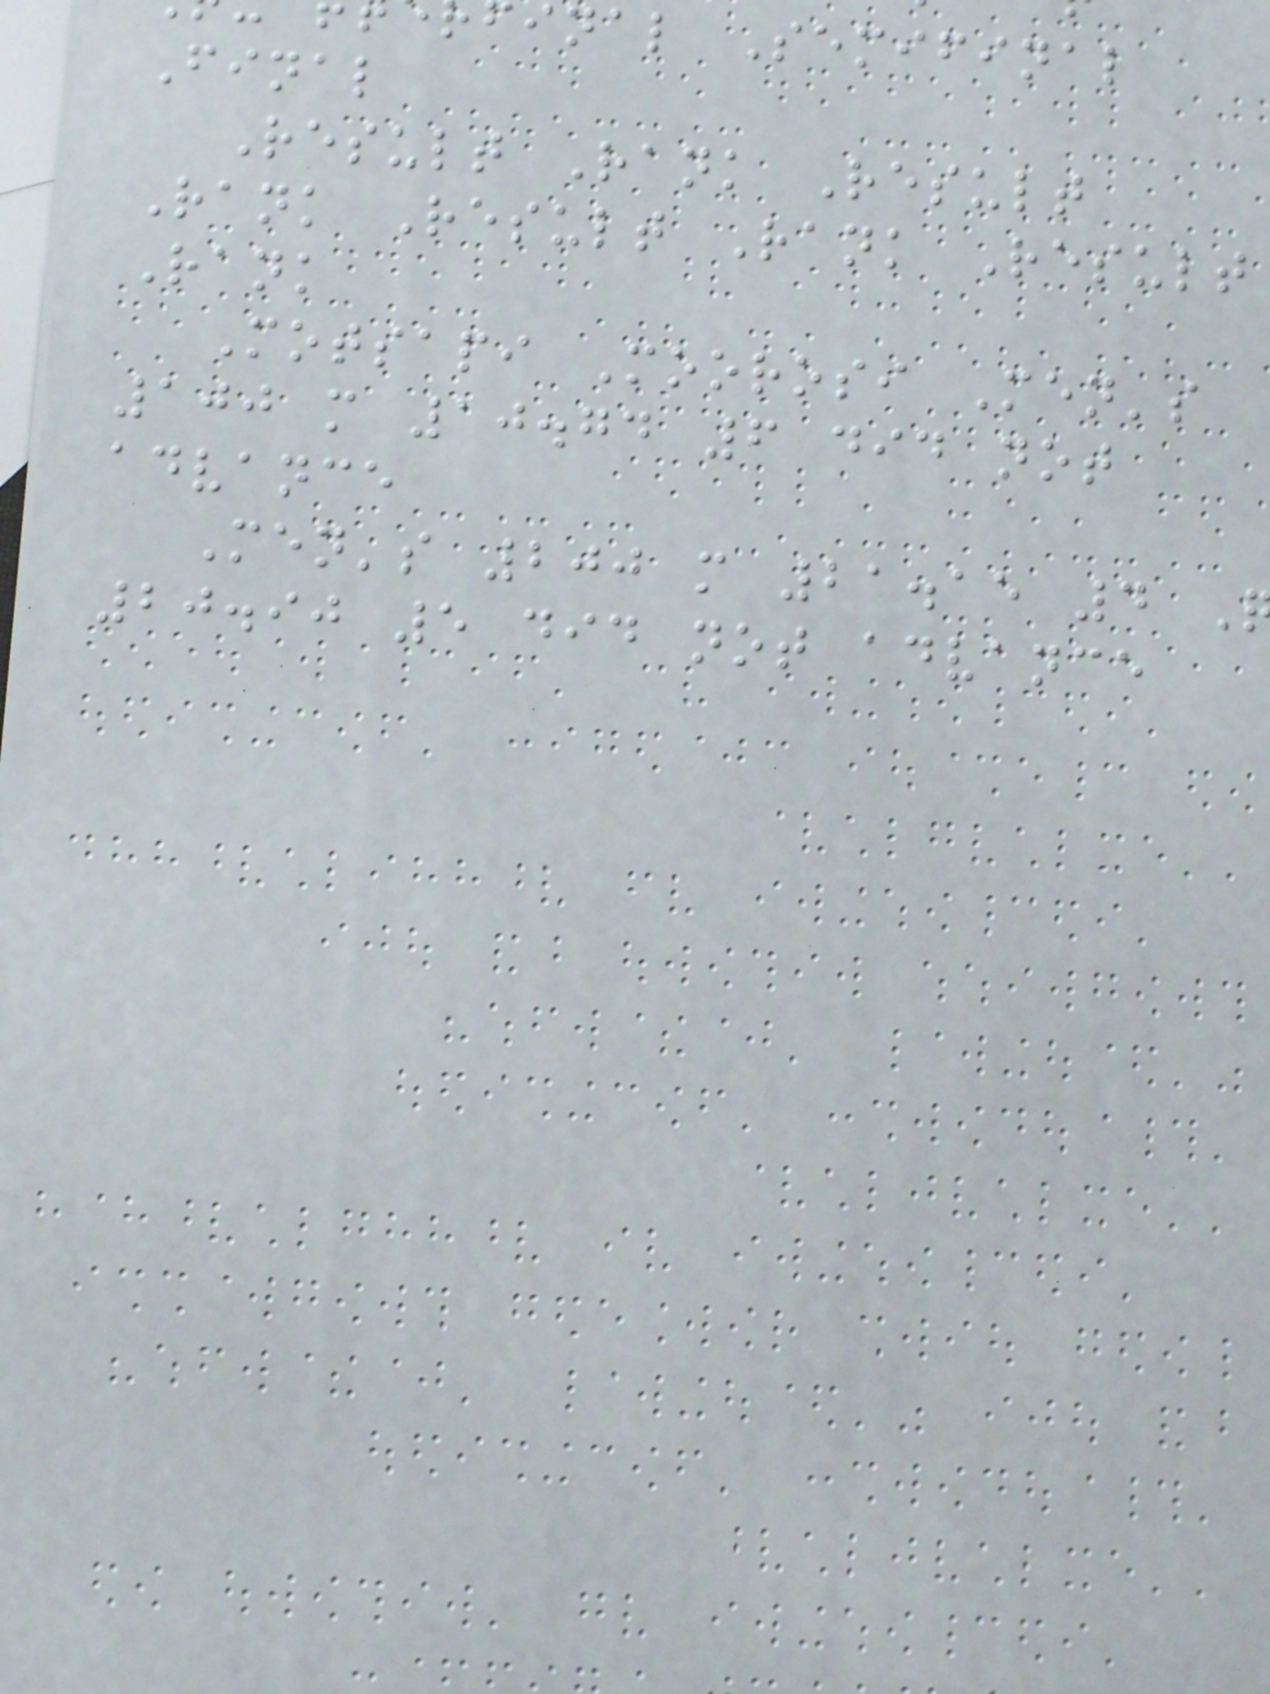inal Semifinal
Final
Result Rank Result
Rank Result Rank Result
Rank
Motsapi Moorosi Men's
100 m 10.74 6 did not
advance
Men's 200 m 21.15 4
20.90 5 did not advance
